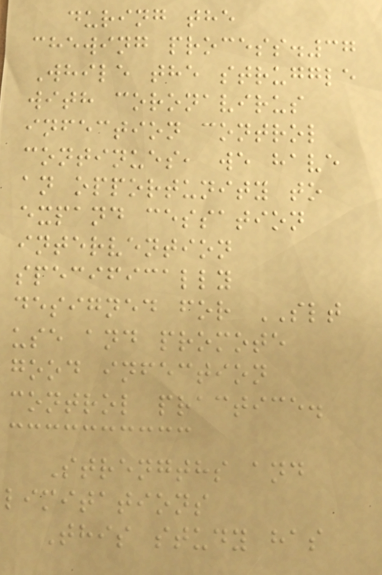during the
chewing process.37
While the struggle
with coronavirus
infection control
continues, we have
an opportunity to
expand cessation
intervention
specifically
designed for SLT
use and promote
good infection
control practice.
Strengths and
limitations
This study has
